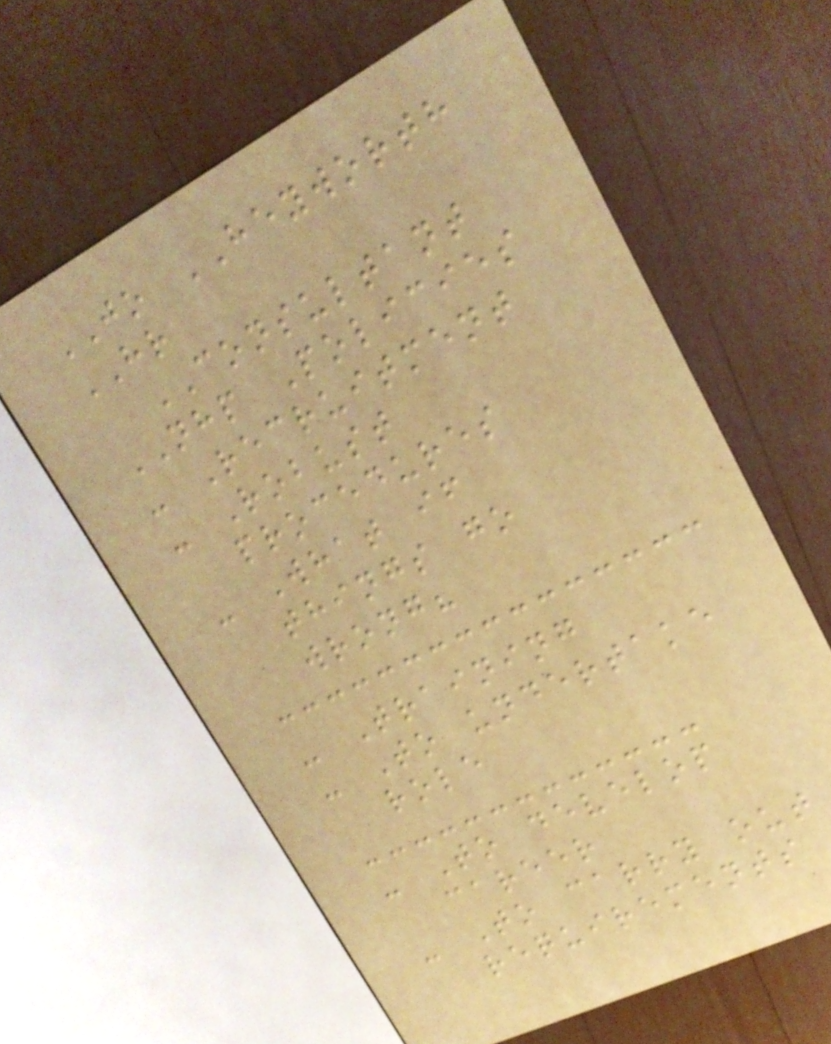JO HEYWORTH
HR
CONSULTANT
NHP Policies
- Recruitment
- Robust
procedures
- What if
things go
wrong?
- Training
- To undertake
role
- To develop
career
- To carry out
requirements
